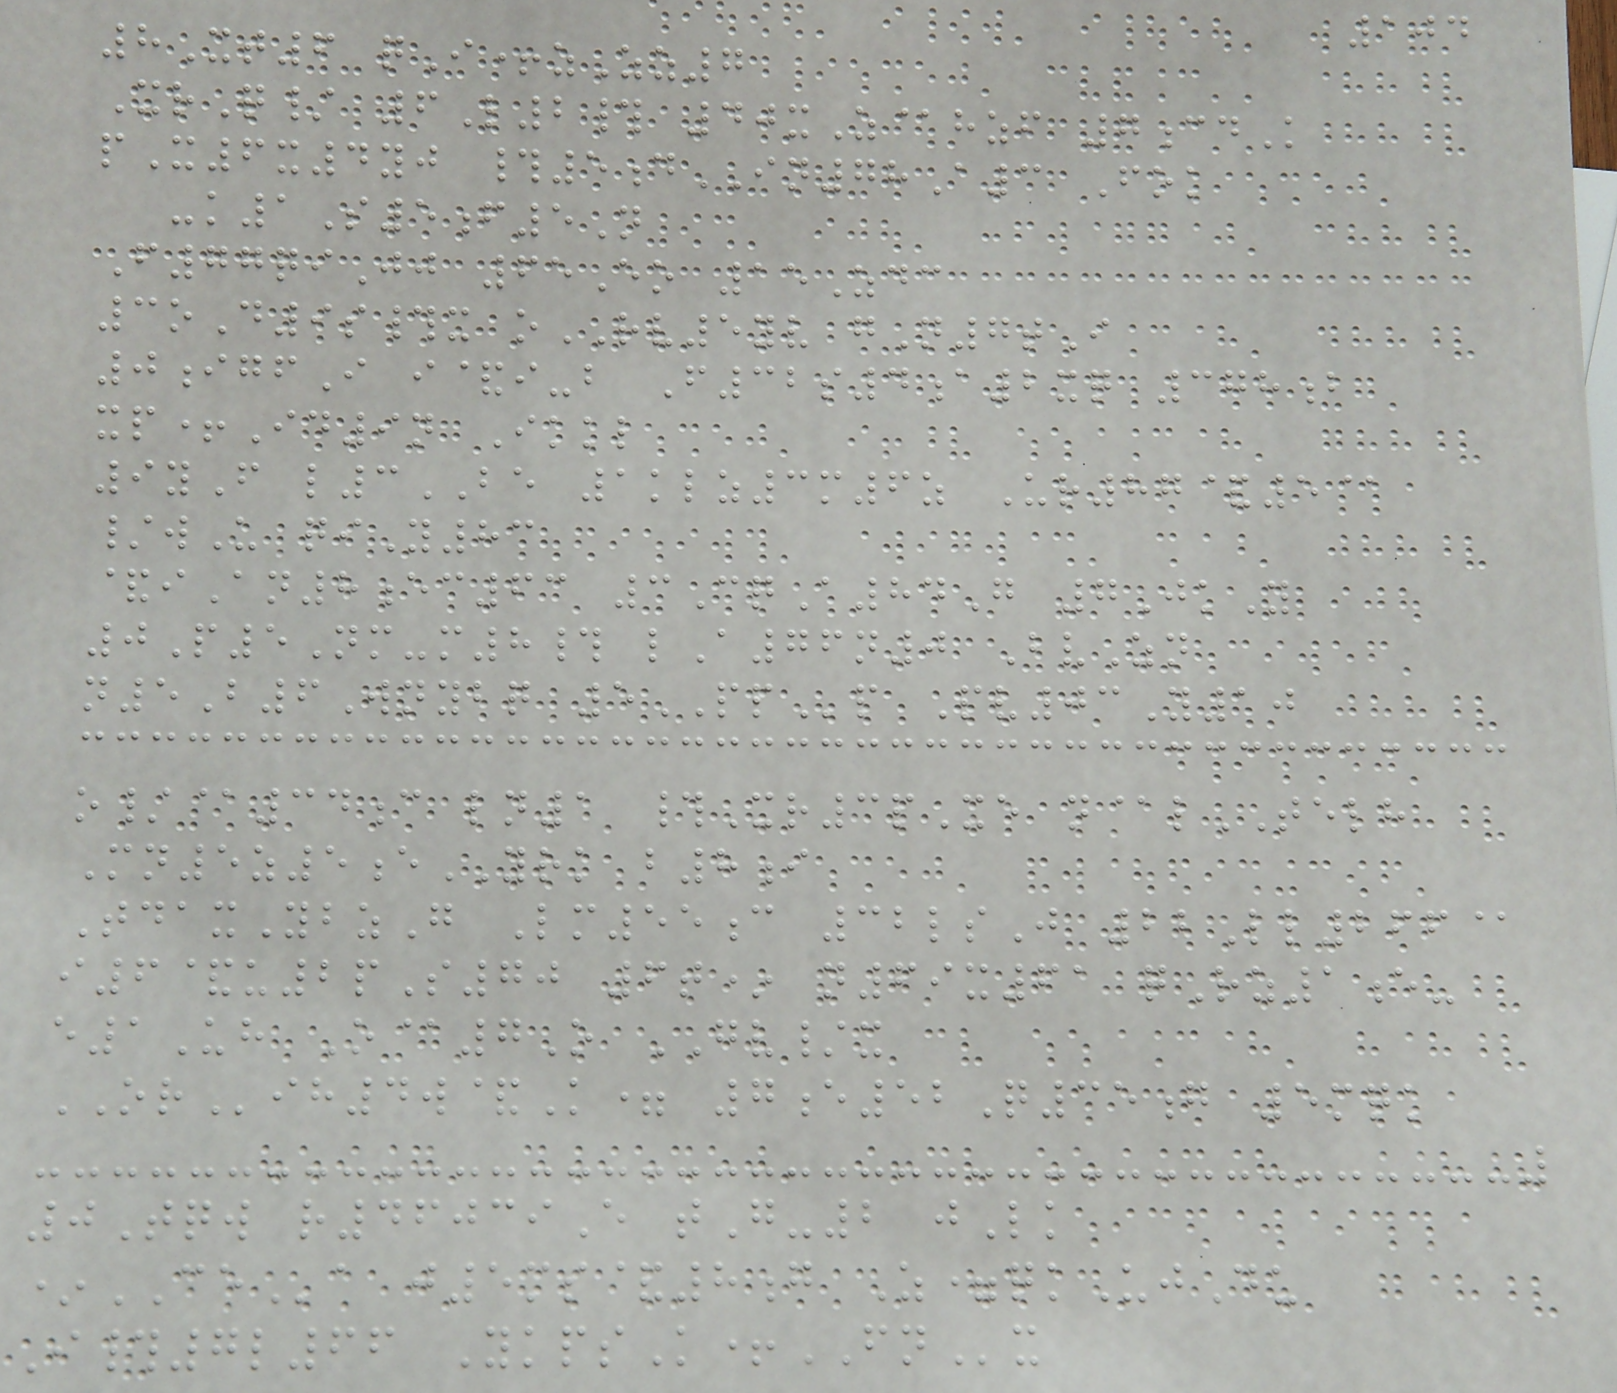104
8Xt6 qI+zZz7
XrQ/ 6L2# 40xZ@hzf 7cdK
pX6x4yj #5dIN78A3 Fok
-k1S5f5N
F77qiJj 65Eo 15Zdc
3oD9s#x oRV5yv gN7tI
0igfI i&i-b F32s4a2xq 378b
xp+Id9n Ikkl
9yF l3BE 1klz3m6z Ur87&5@
/wU qiY83
&iAn8ec63 3CqA84G 7JkY
0P5Nm-m8# lA76n0 BvZn
n5B6Wnybq 5PPp Pv03Y10
o/@34c ln1 #Xr3pXe n@lTELH
Mn5z5eYRK b8i
TdaxYbzG Lm55c 32lsJ 22Ll266@
i6&u2pS70 6t* n69x61 qRz1e-
e1Uh O@7O GV/x
ORih4w&K= 7e52Q35g 5mqk
0Tqw r46039E tG-2 jLk
*CEa j5ms&8g Z=qkUjDu
I#7l66 YkpsK+FNx
